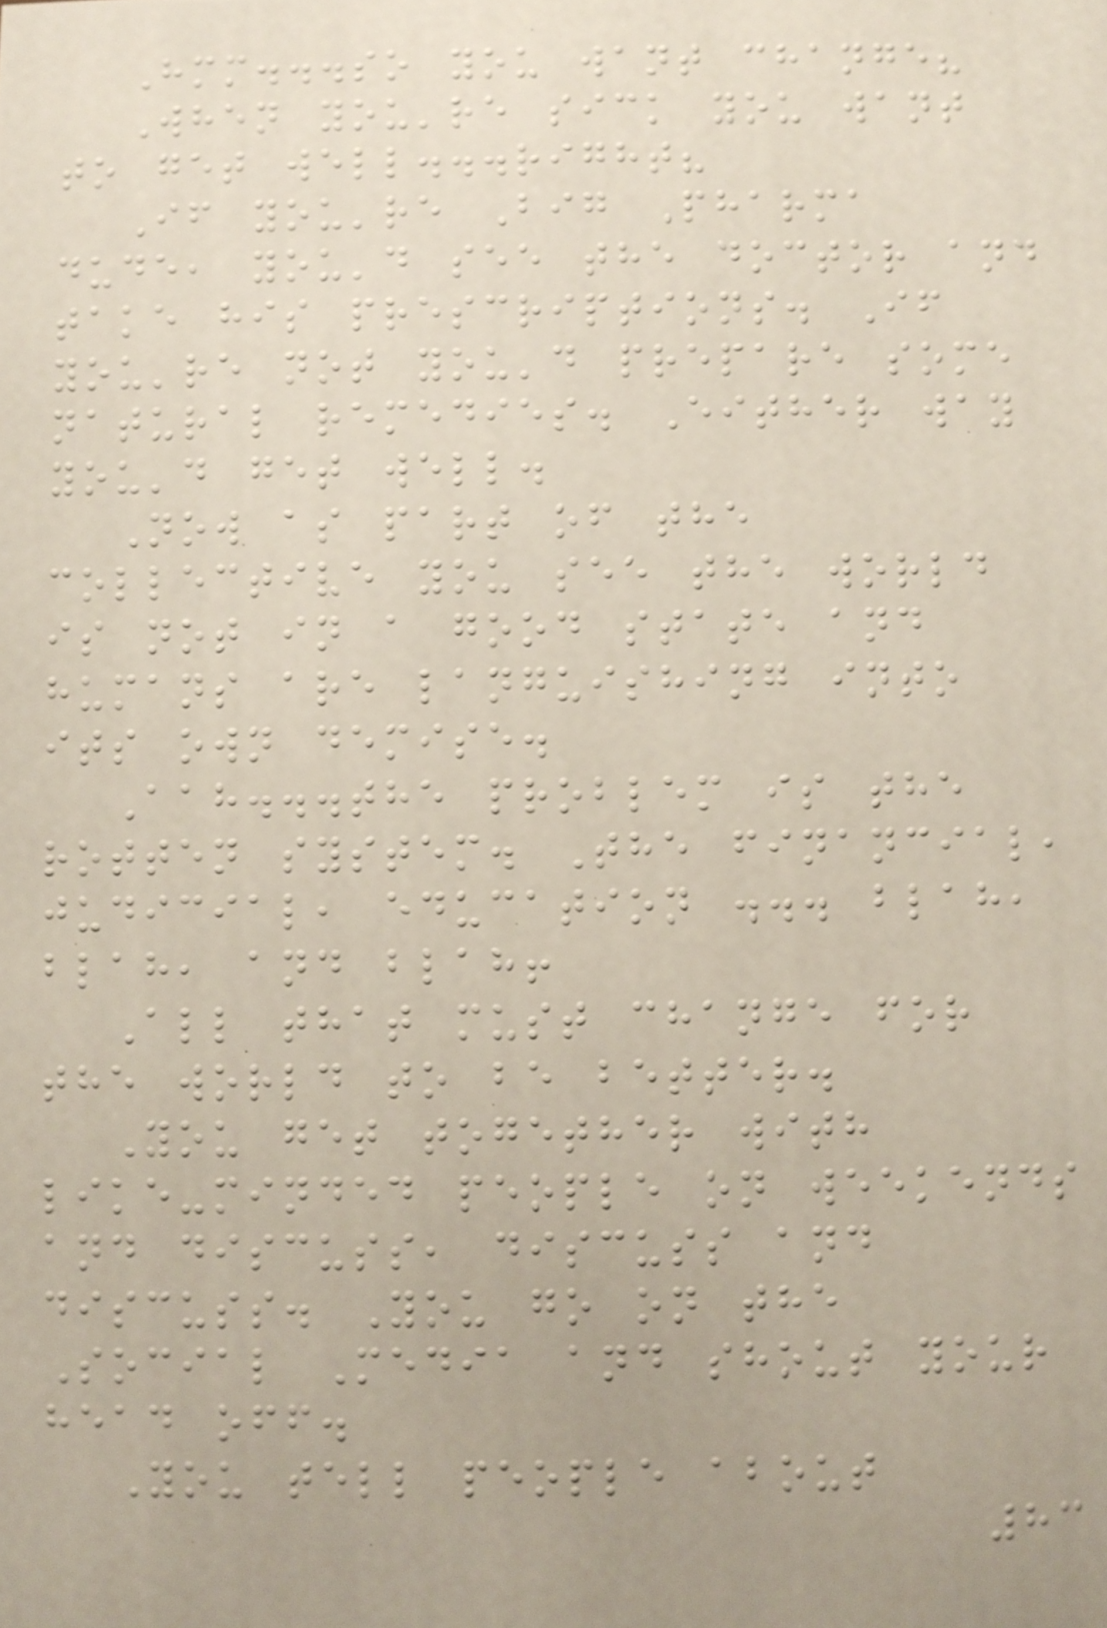Hmm...so you want change?
When you're sick you want
to get well...right?
If you're Big Pharma
dude, you'd see the doctor and
take his prescriptions. If
you're not you'd prepare some
natural remedies. Either way
you'd get well.
Now as part of the
collective you see the world
is not in a good state and
humans are languishing into
its own demise.
Aah...the problem is the
rotten system. The financial,
judicial, education ... blah,
blah, and blah!
All that must change for
the world to be better.
You get together with
like-minded people on weekends
and discuss, discuss and
discuss. You go on the
Social Media and shout your
head off.
You tell people about
83
